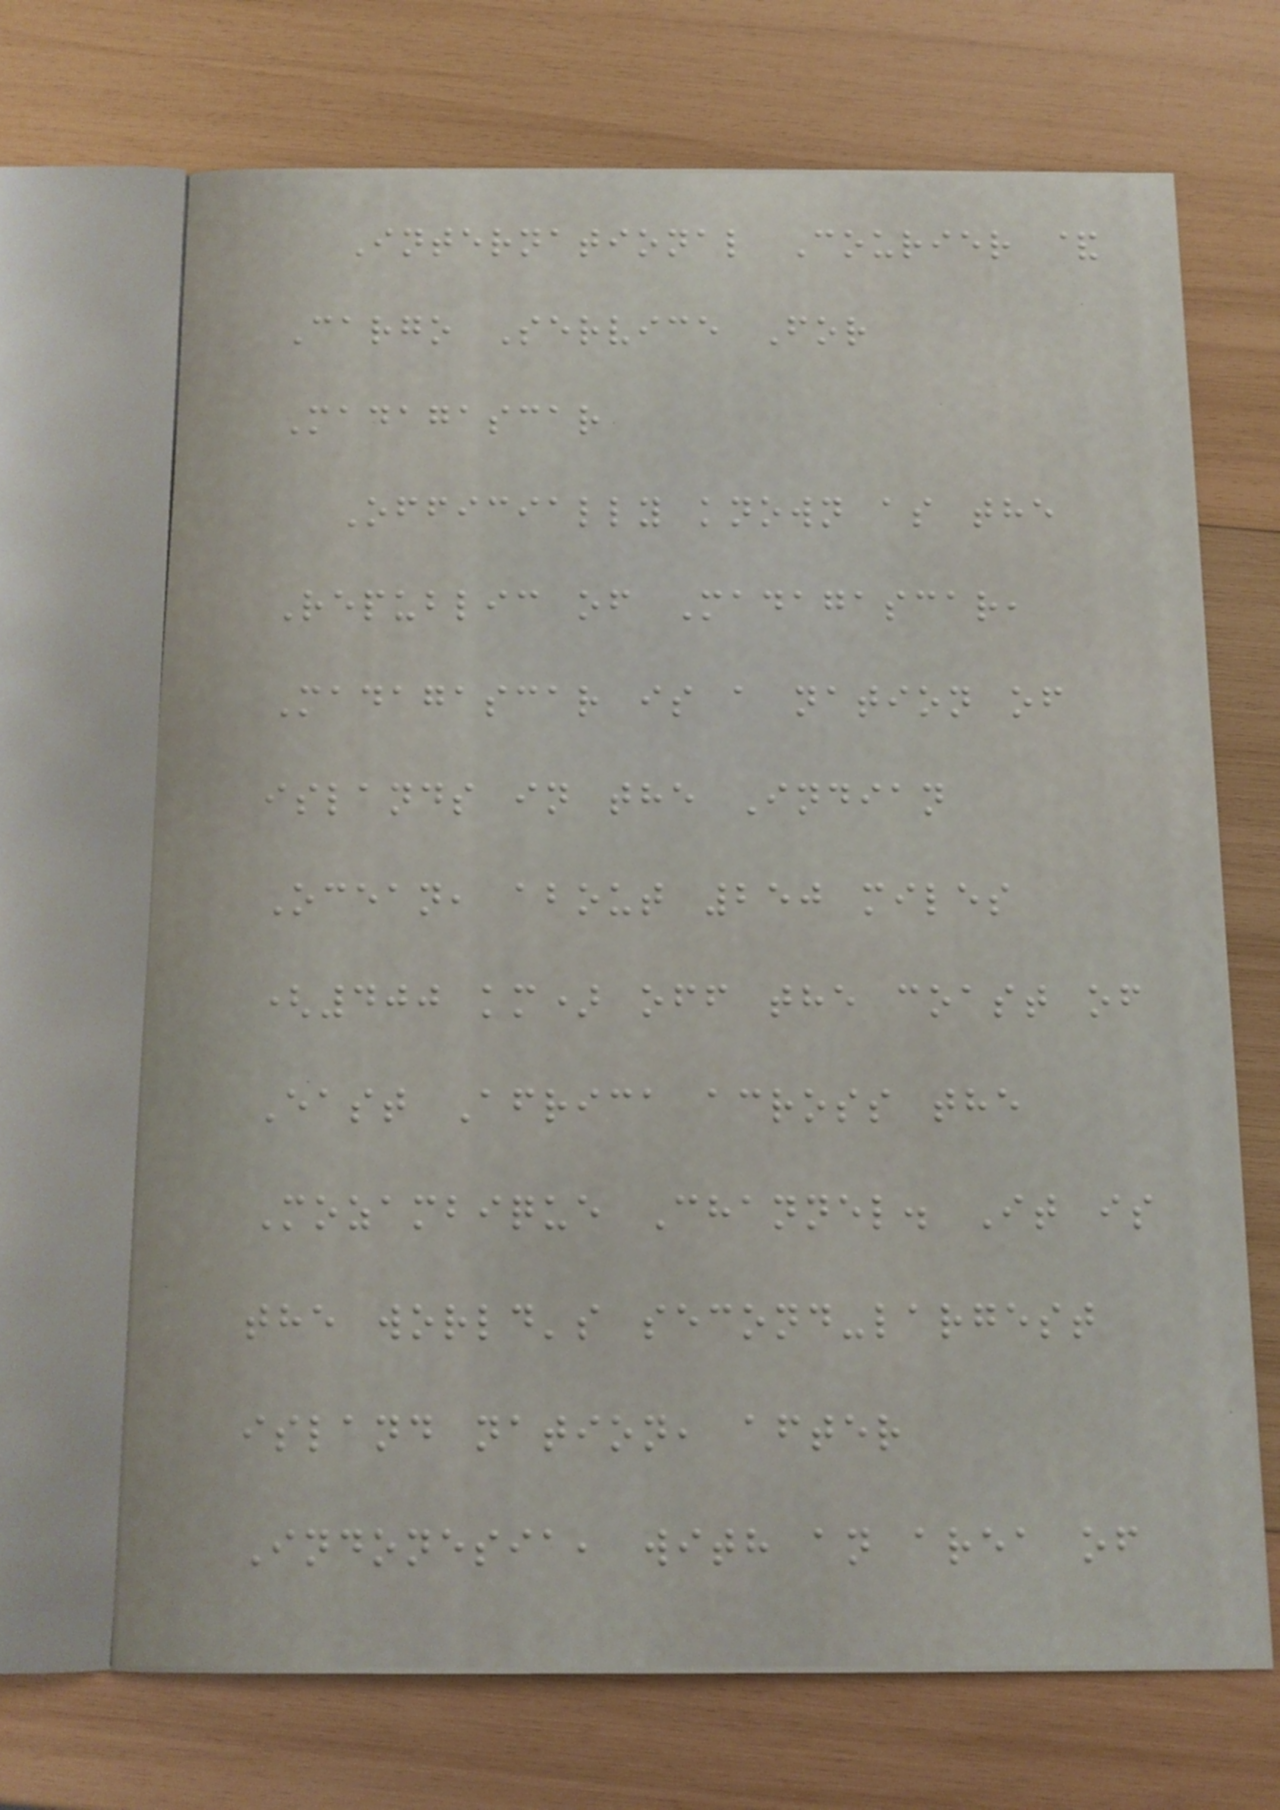International Courier &
Cargo Service For
Madagascar
Officially known as the
Republic of Madagascar,
Madagascar is a nation of
islands in the Indian
Ocean, about 250 miles
(400 km) off the coast of
East Africa across the
Mozambique Channel. It is
the world's second-largest
island nation, after
Indonesia, with an area of
